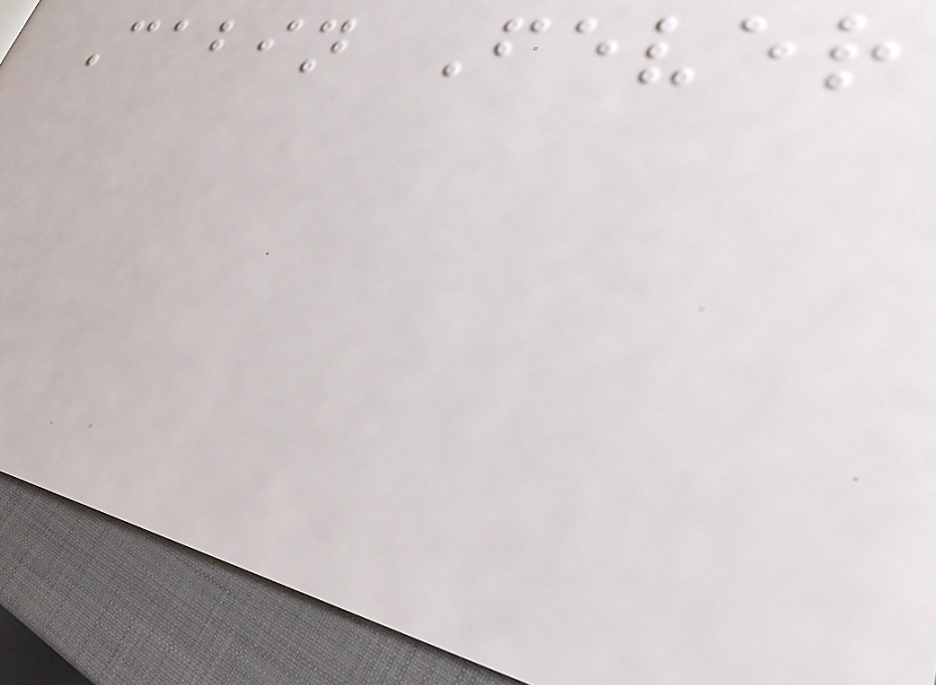Cabin Fever
